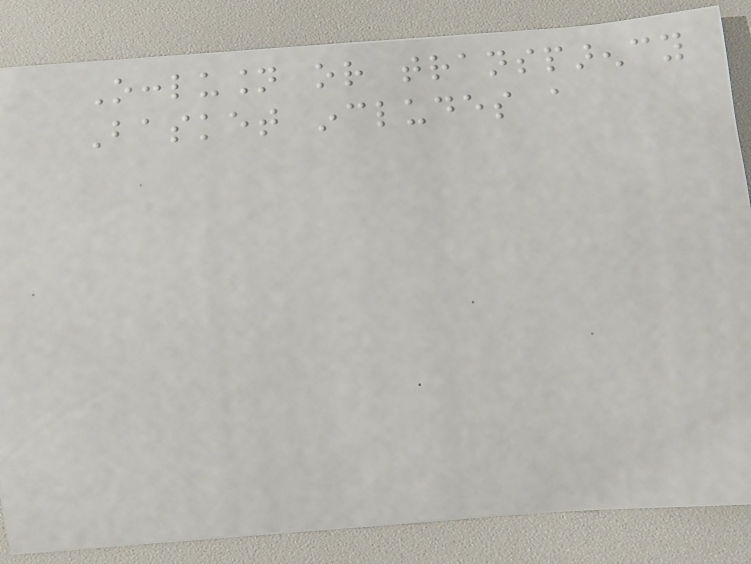Occlusion or transparency
Basket includes a
